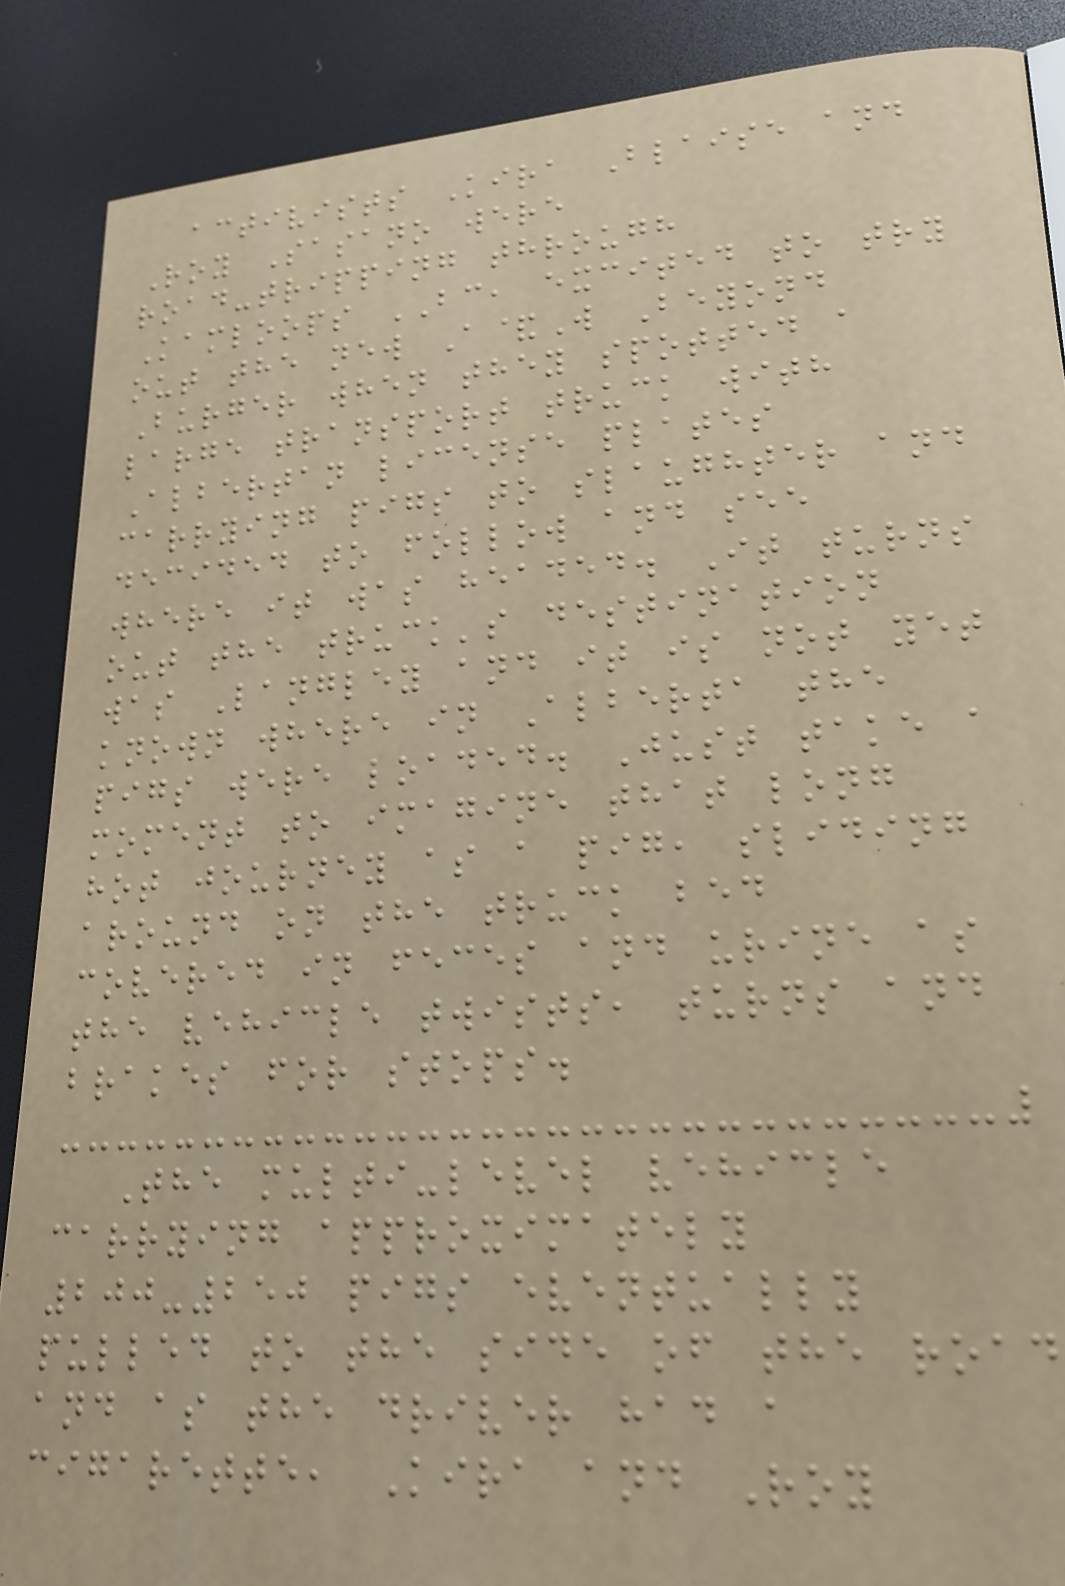activists Kira Blaise and
Roy Sasano were
road-tripping through
Kamloops BC, excited to try
out the new A&W Beyond
Burger when they spotted a
large transport truck with
Albertan license plates
carrying pigs to slaughter and
decided to follow and see
where it was headed. It turns
out the truck's destination
was Langley and it is not yet
known where in Alberta the
pigs were loaded. Just take a
moment to imagine that long
hot journey as a pig, sliding
around on the truck bed
covered in feces and urine as
the vehicle twists, turns and
brakes for stops.
The multi-level vehicle
carrying approximately
200-250 pigs eventually
pulled to the side of the road
and as the driver had a
cigarette, Kira and Roy
